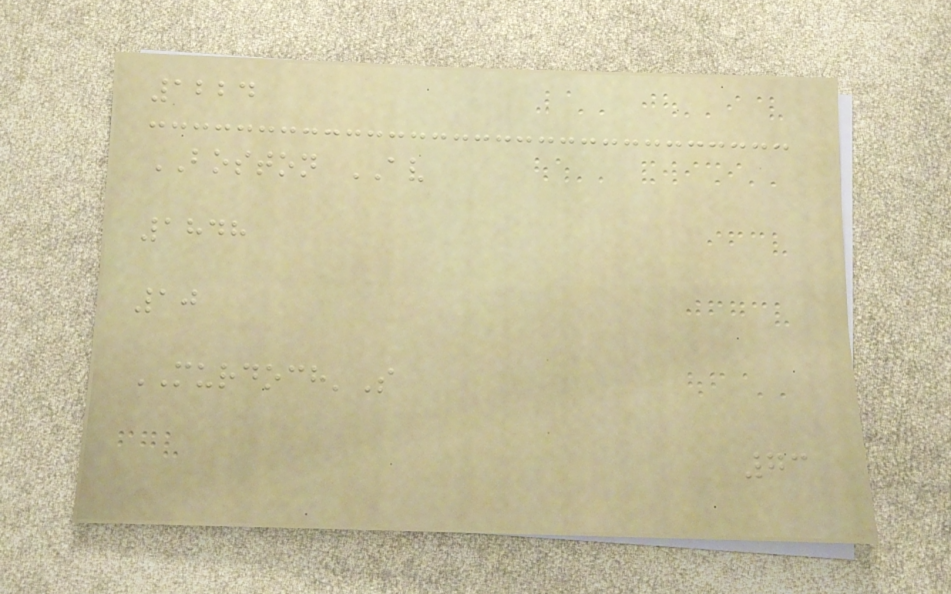1224
BOSTON AV
1848
10
MURDOCH'S
73
